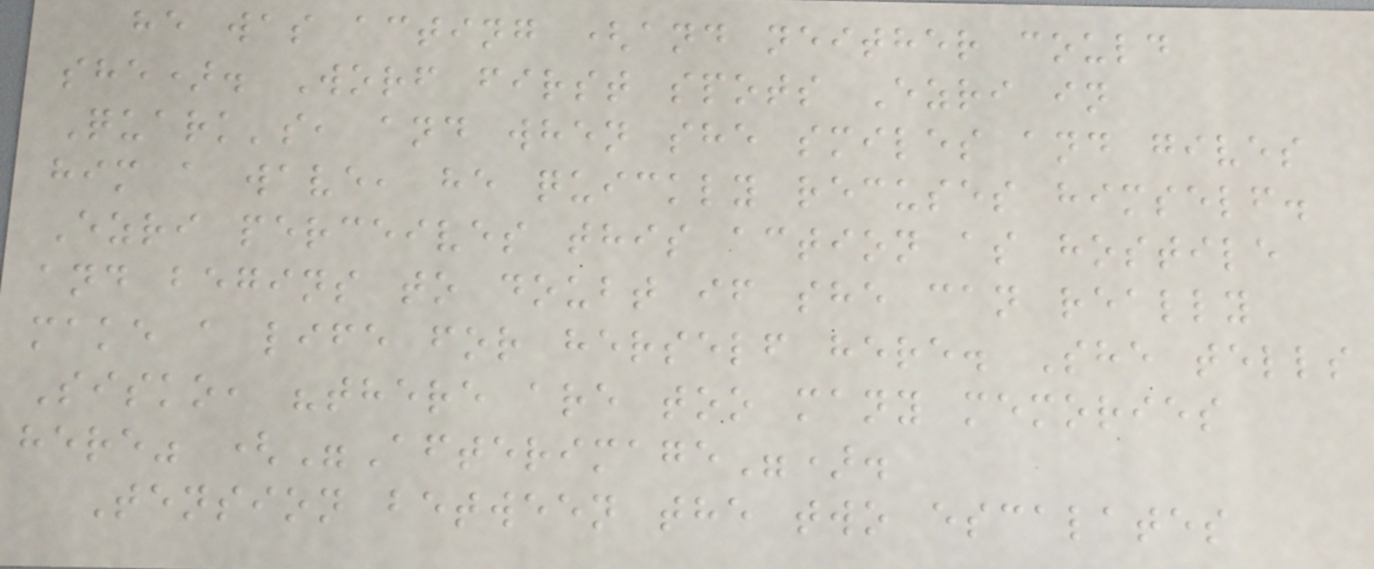he was acting (and neither could
she). Worf first spots Ezri in
Quark's, and when she smiles and gives
him a wave, he quickly recuses himself.
Ezri perceives this action as hostile
and begins to doubt if she can really
make a life for herself here. She tells
Sisko, "there are too many memories
here" ("Afterimage").
Tension between the two escalates
